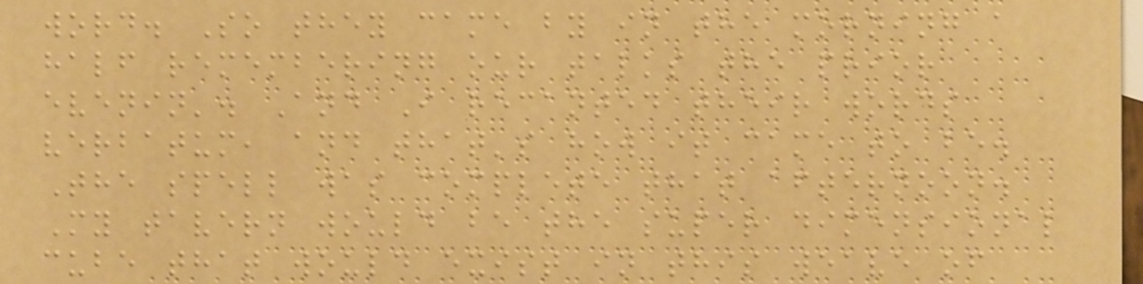word. So they came by in the morning a
half remembering our talks the prior
evenin'. And I recanted their words
verbatum, and that's how it came to be.
The spell was complete that afternoon.
My tavern would be the super dimensional
cube that would exist in this weave of
